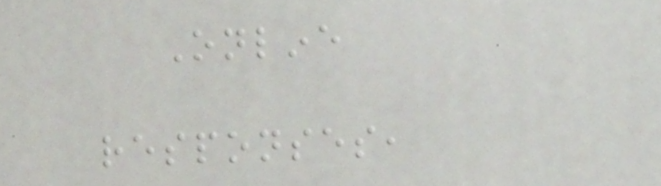Online
responses,
